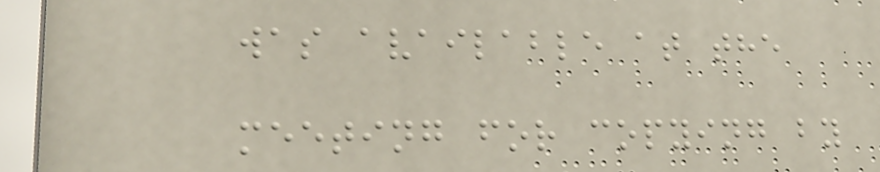was available at the
meeting for copying by
